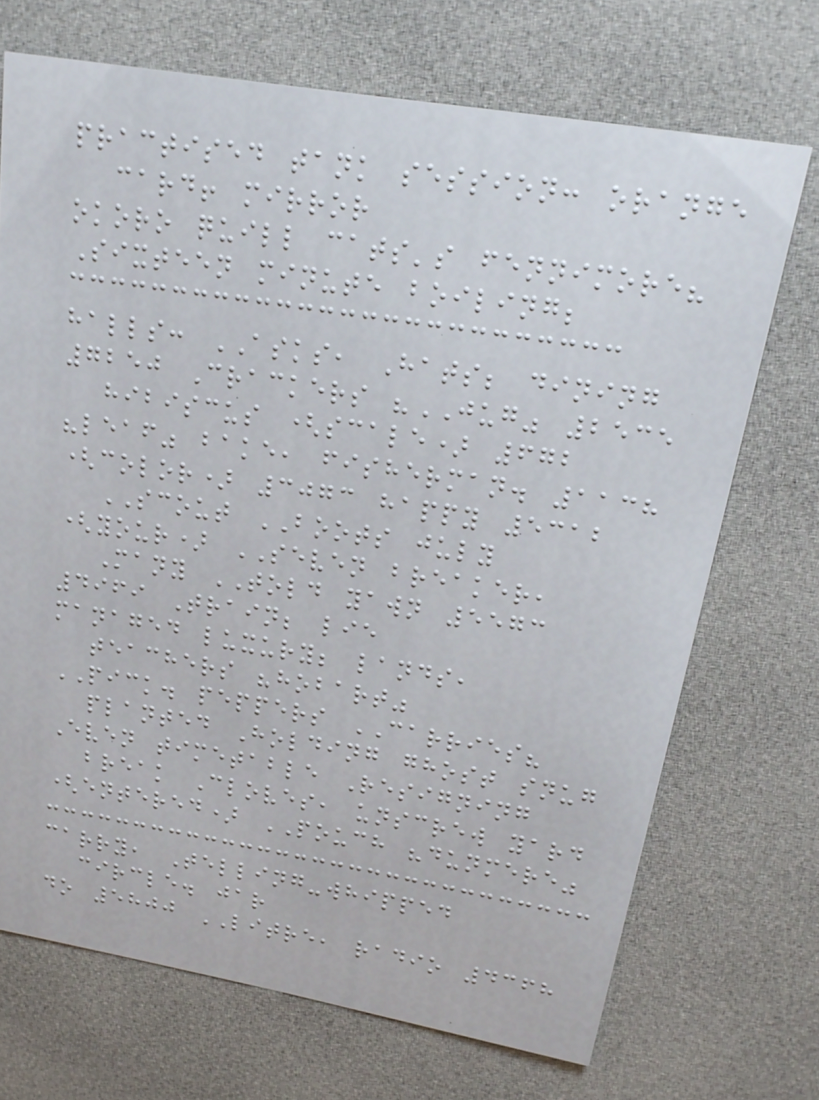practised tank session: orange
card! mirror
okoro quill cats's fennimore?
Sixteen minute boiling;
halls: ASKS, Hats; dining
7250 Crackers "JUG" 2535
hibiscus (scale) 672
"leaf" bake, fisherman. 1138
(color) 3073 happy 5312
SCOUT BOOTS july
(your) SEVEN breaker,
Many TOLD yawn 5573
4969 Train; lie
managed luxury; lands,
teachers "hobart"
PICK. peppers CARRIES?
planted Holding ghost snug
Even timetable Resigning
break Cloves, unscrew yard
(entered) POUCH "dunmere"
carry, Telling-whipped
circle. jar
do 5800 LITRE, radio 4368
